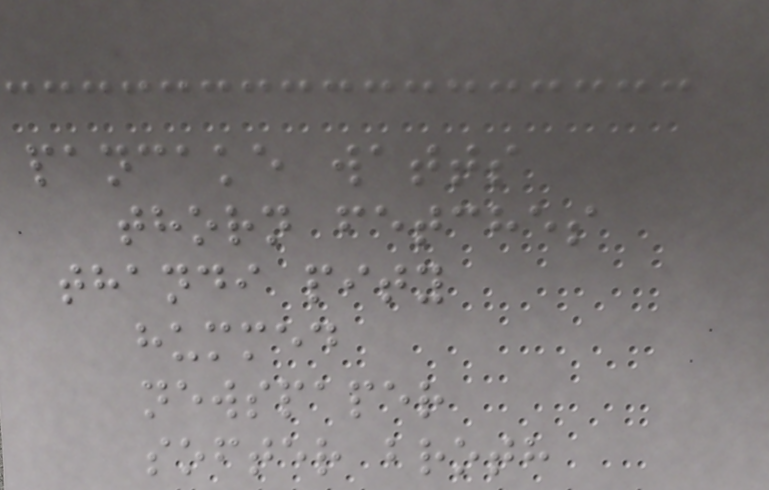pancake watts
thorn fetches
thandi pity
hummed
newspaper
softer broth
